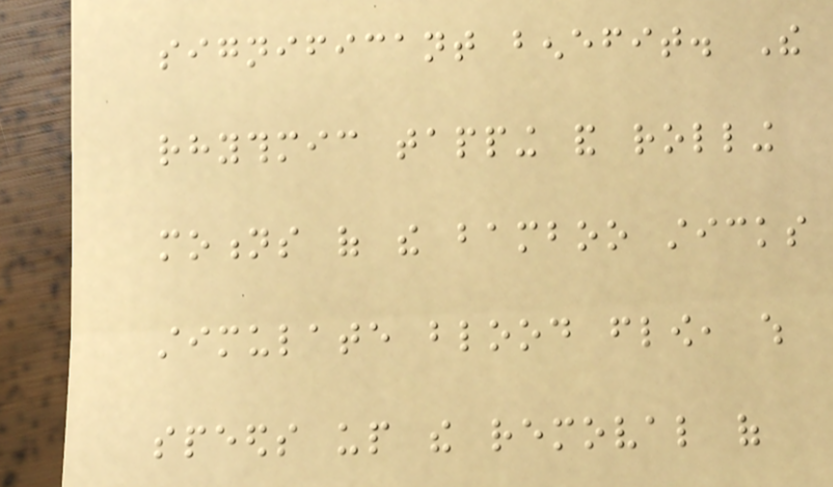significant benefit. The
rhythmic tapping and rolling
motions of the bamboo sticks
stimulate blood flow, which
speeds up the removal of
